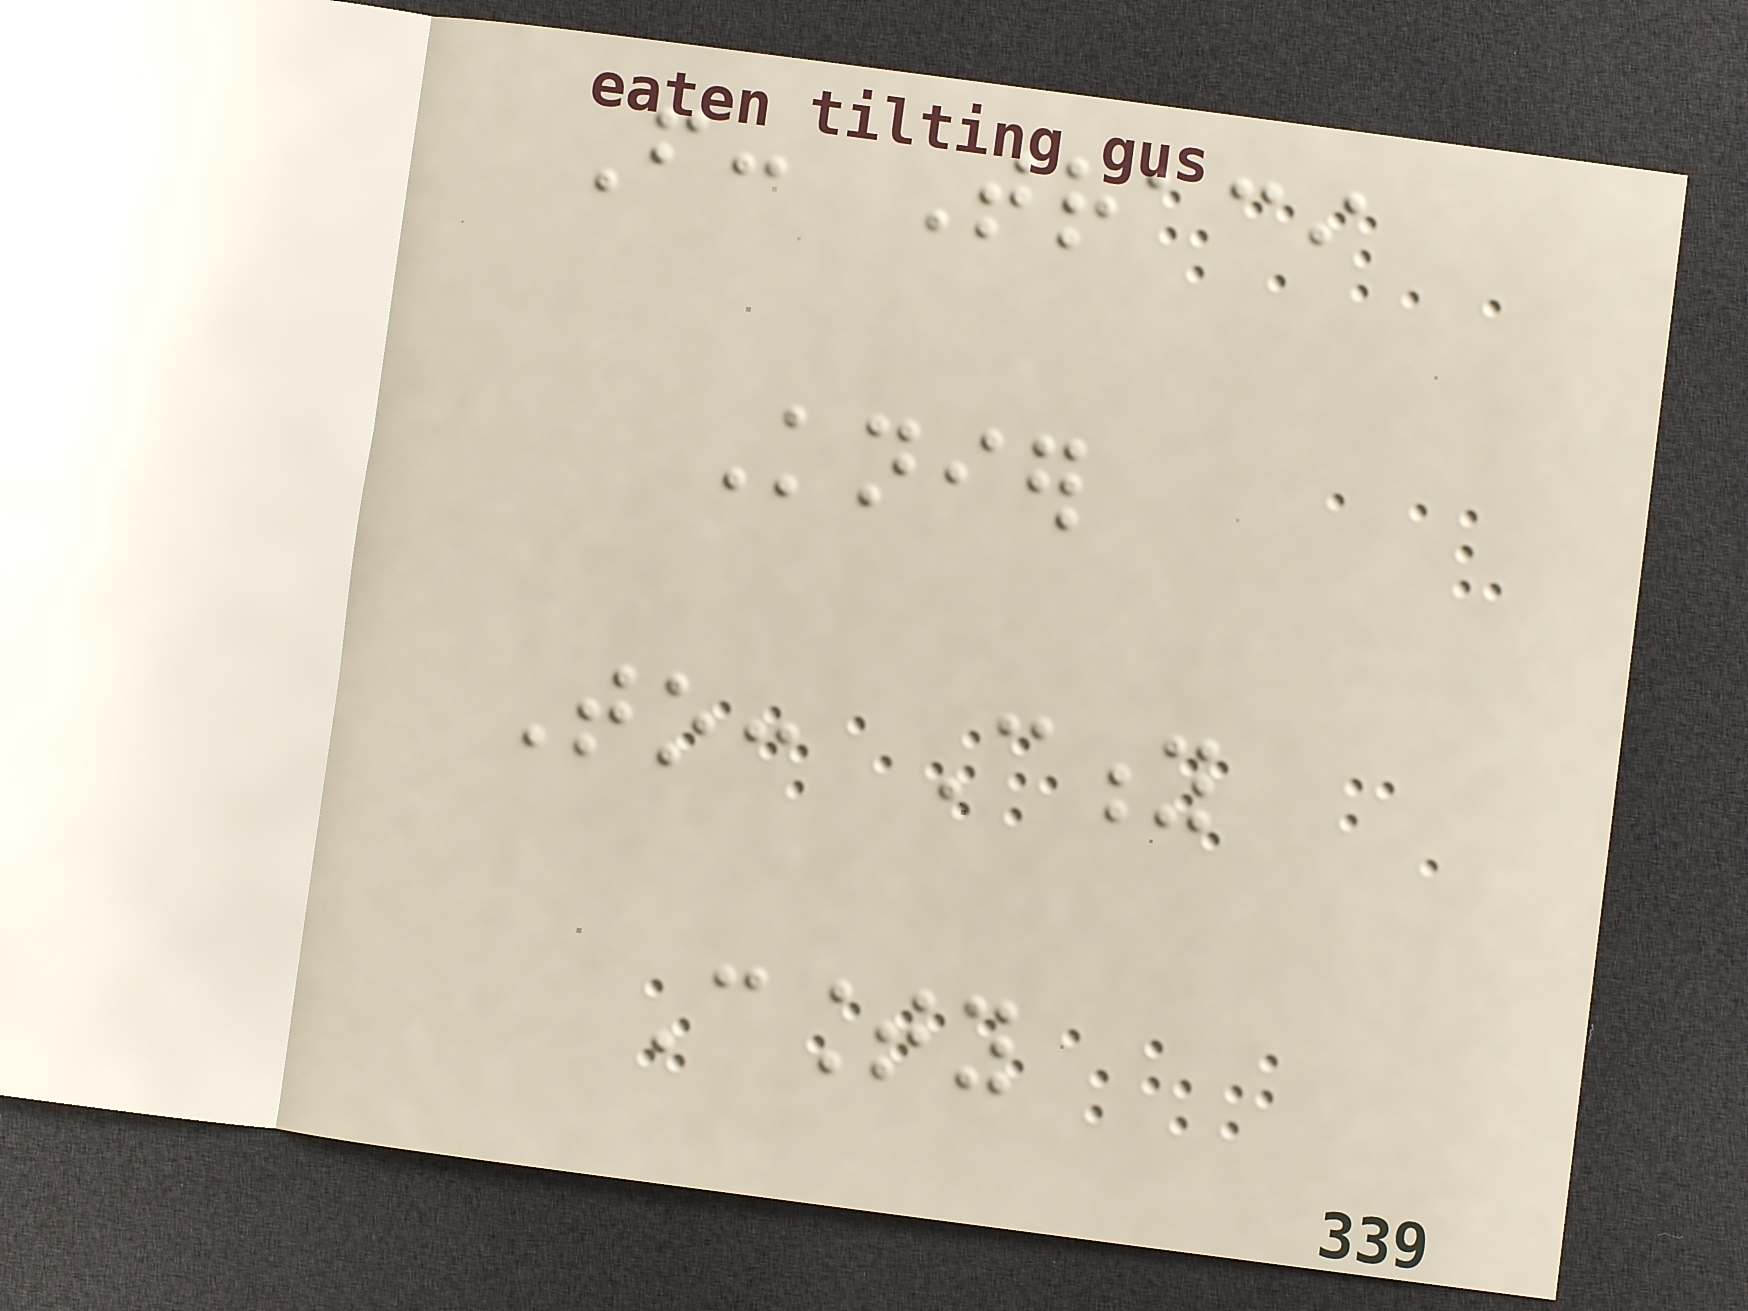From: Traci
Knier
To: City
County
